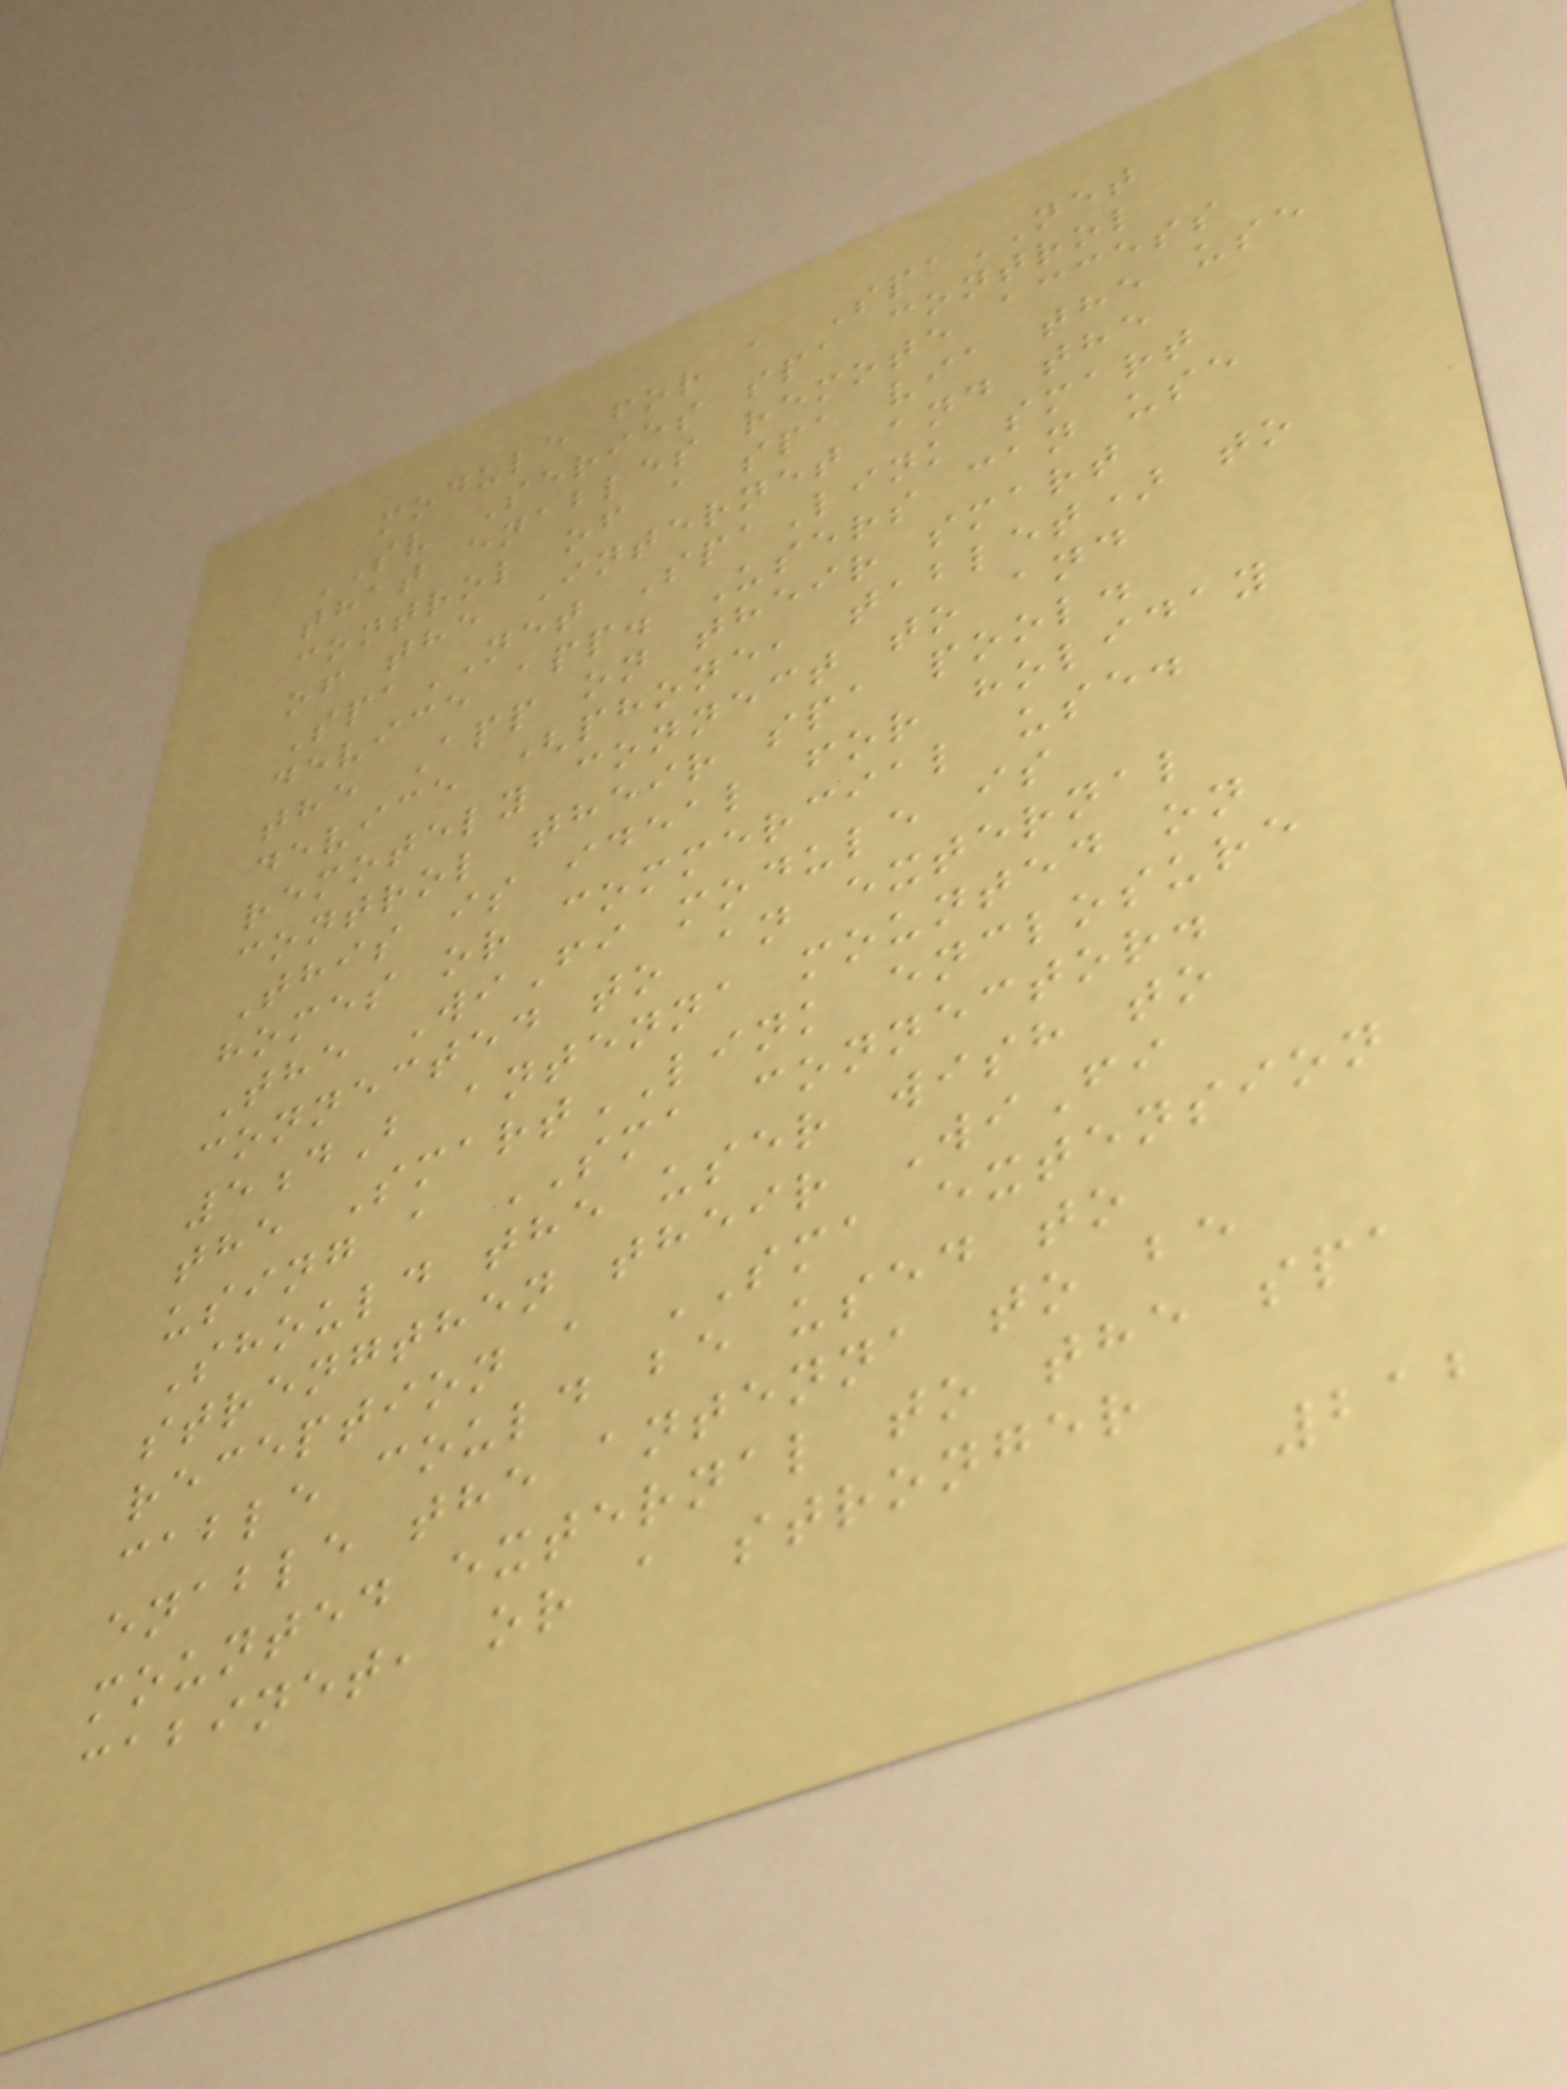module for a SpaNET
SV Series spa control
that enables remote access
control of a spa via the use
of the Internet and the
SpaNET SpaLink smart
device app. Users can use
the App on their smart
device (phone, tablet) to
remotely connect to and
control their spa pool.
This is ideal for holiday
homes or commercial use.
The WiFi module is
connected to an external
5dB antenna mounted on
the SmartLINK enclosure
using a SMA connector.
Should the user wish to
strengthen their WiFi
reception a SMA extension
cable could be used to
enable the antenna to be
mounted external to the spa
cabinet, or a stronger
212
